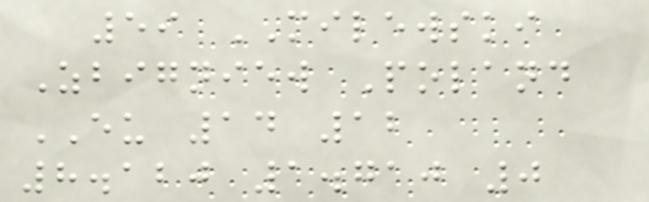59 MILEWSKI
Zbigniew Poland
EU 14 12
8.120 1.710 0
